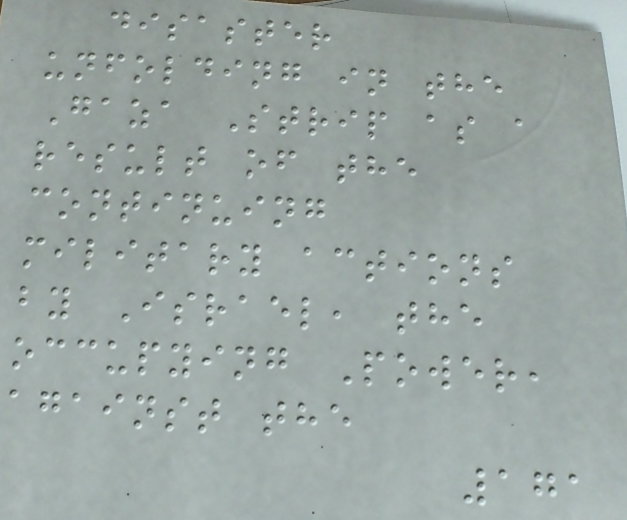disaster
unfolding in the
Gaza Strip as a
result of the
continuing
military actions
by Israel, the
occupying Power,
against the
171
